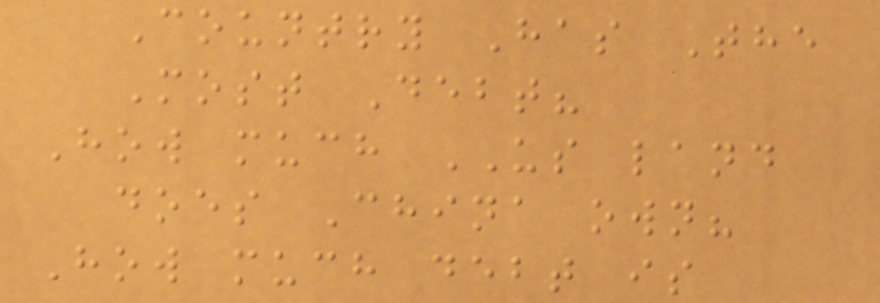Country Has The
Most Debt?
How much US land
does China own?
How much debt is
